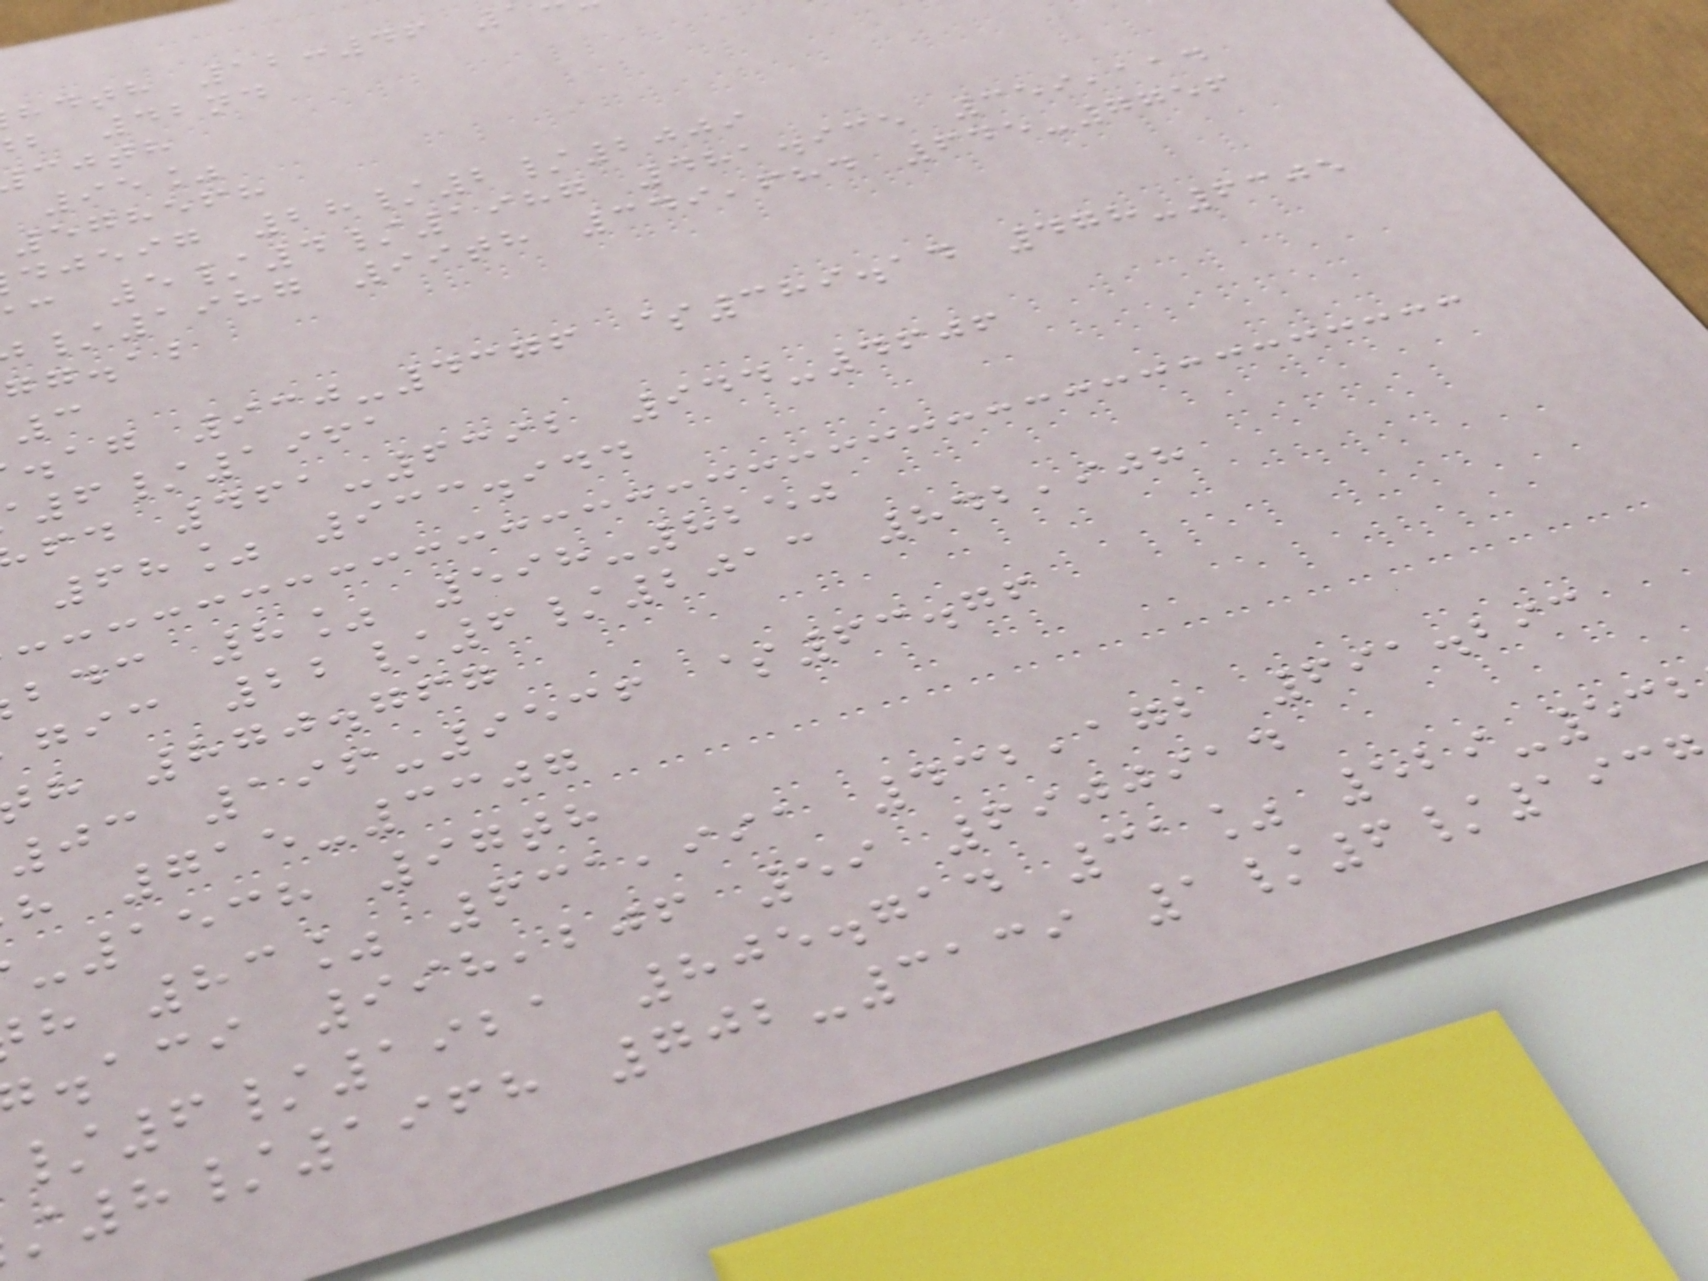hdth 12:46
b 42nd
cjth
95%
578568
djeig 28/2/2009
c 5/4/1987 481.935 359,114
/1987 99th 349,684 645-7756
gg.ab
.ag 930-4376 $389.14 478-6305
6/1961
fd 461-6392 944-4606
68% 933.944
bdc 8% 598-8250
gic 22/6/2013 842,908
h 870.767
03 196-9536 $63.76
h 715-3307
-1538 97th
h 83% 631,991 432,172 691.293
.aci 998,206 59 6900914
/6/1921 805.714 31% 529-53
8/1968 702-3139 1/6/193
